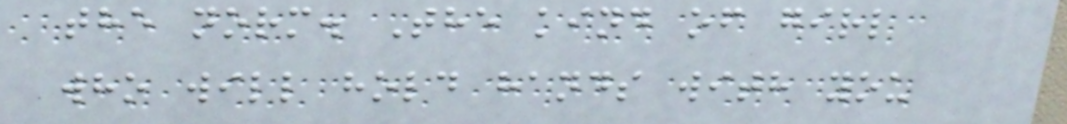the norm. The kind of girl
who will hold hands with you
